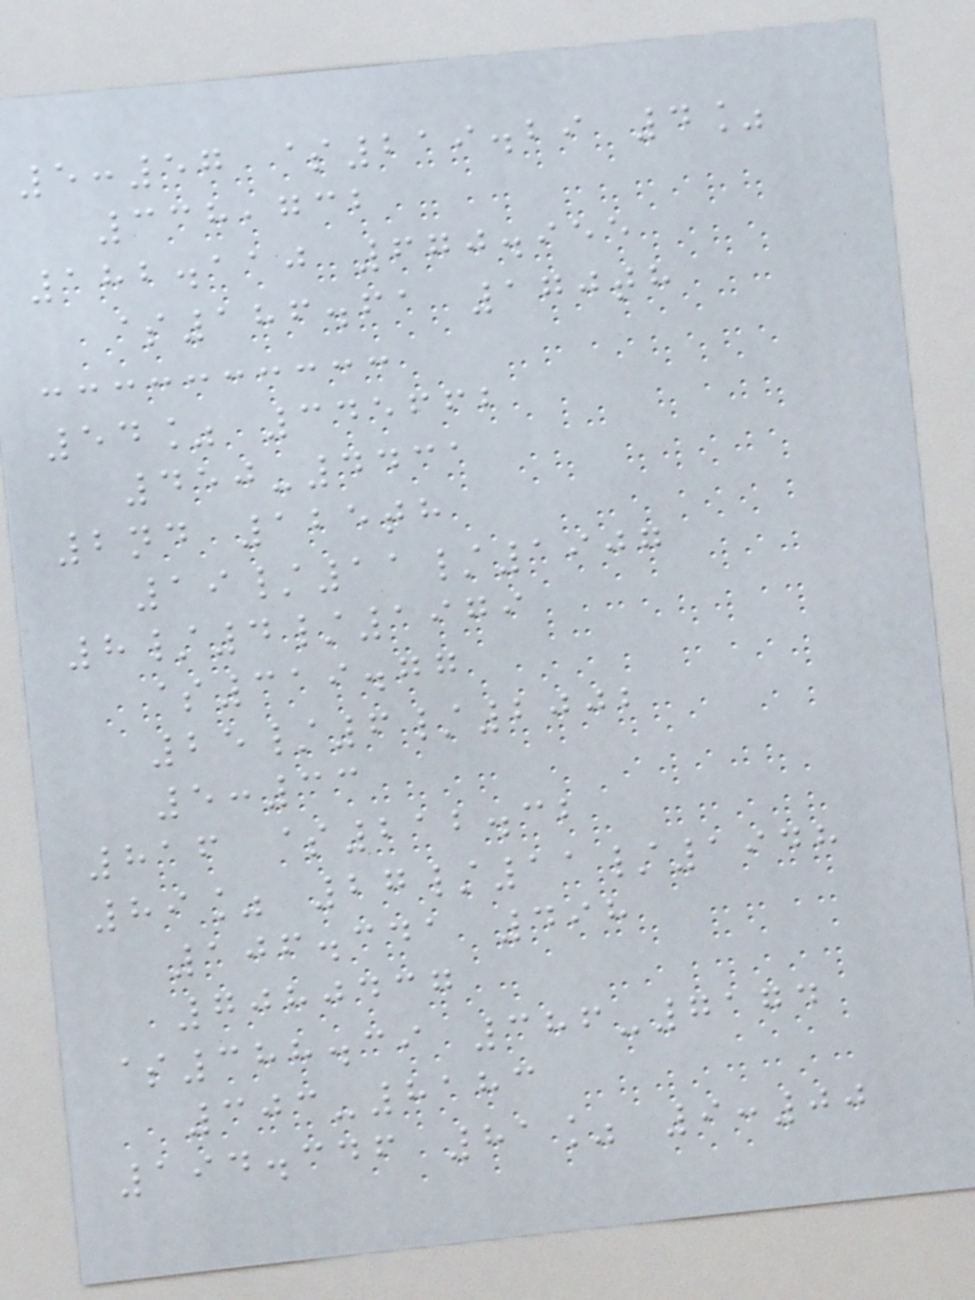5:57 $219.29 4%
338,732
182.110 670.955
$186.61 170th
54% 345662
450-4431
2nd 125th
19/11/1907
8/4/1979
$319.77
25/6/2002
5:33
816 $212.32
89% 27/11/1948
106.341 498
7080437
$388.39 386-7174
303-8183
194.346 81% 9:00
